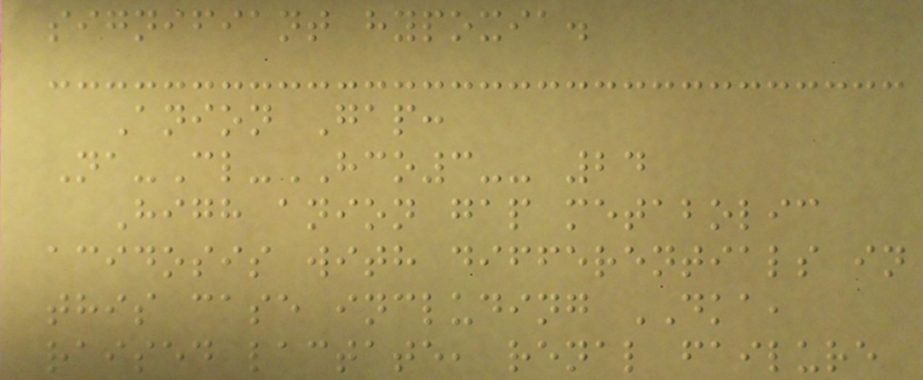signifiant hypoxia.
Anion Gap:
Na-Cl-HCO3-- 24
High anion gap metabolic
acidosis with differentials in
this case including DKA,
raised lactate, renal failure
